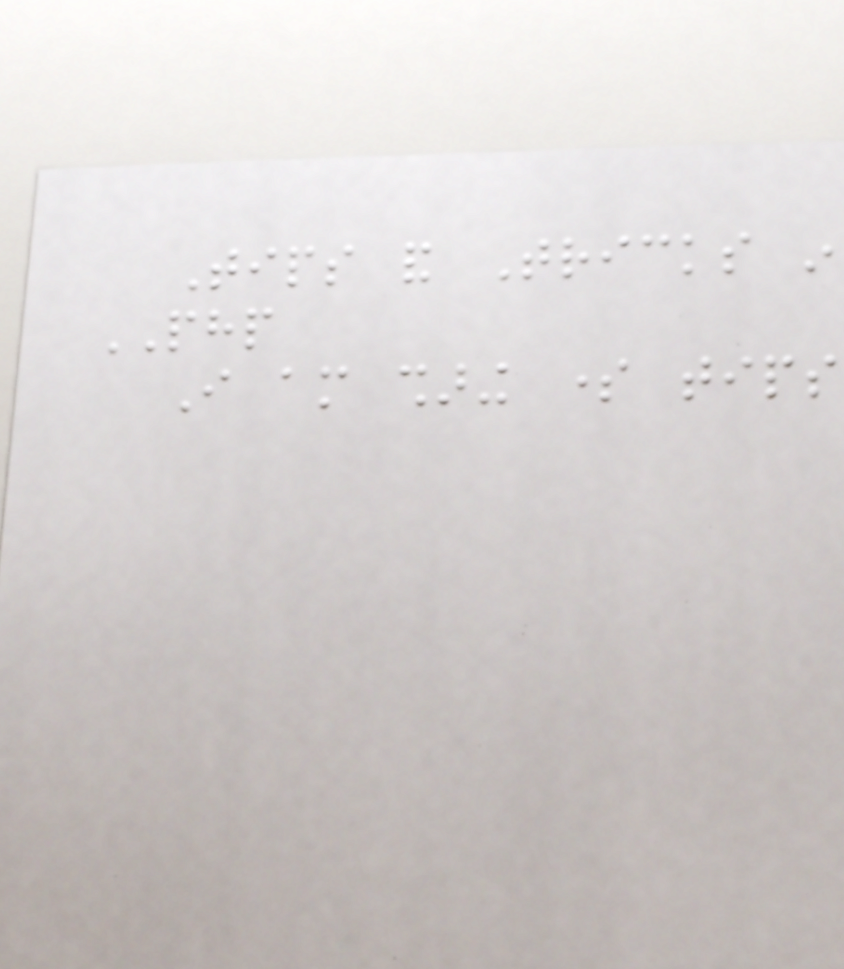Tips and Tricks in
PHP
I am sharing some tips
